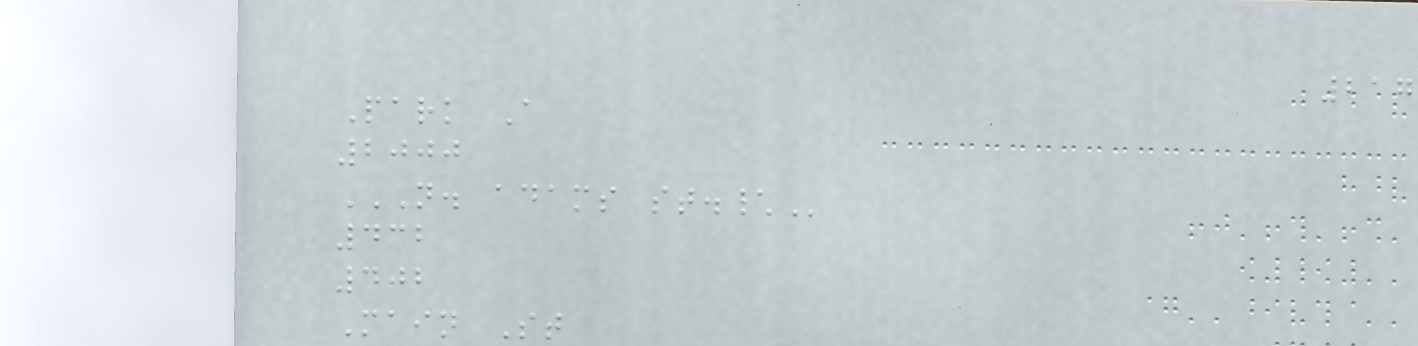217
Park A
2000
N. ADAMS ST.\
432
402
Main St
